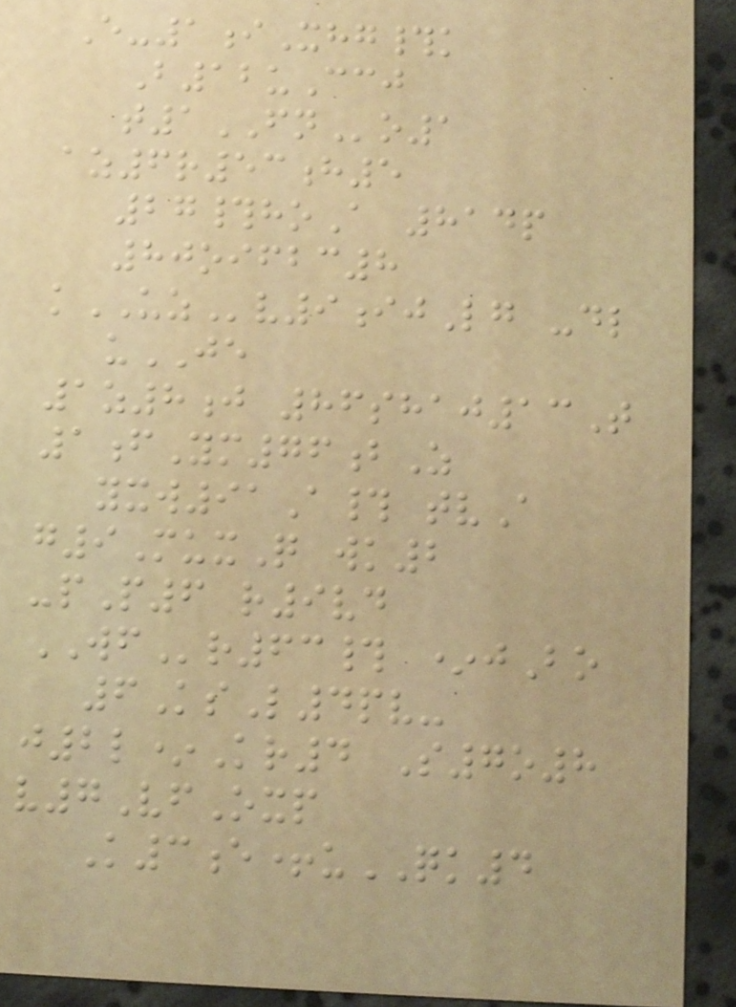E-1iXhg#k
B12uCcj
t1FNo1
az6r53h5
27#hoA 814p
80oifbc8
kUZv9ijLg -dl
uJE
1z8j 86shaj13T
1fYm76bZ
yxw91A# tvA
g9MuxQ wk2
-pP6 r9vd
WFr63# *jBo
6KsL4pv-
j2l*Kr4 S7o8
v7VfOxp
K3e+uQK4
